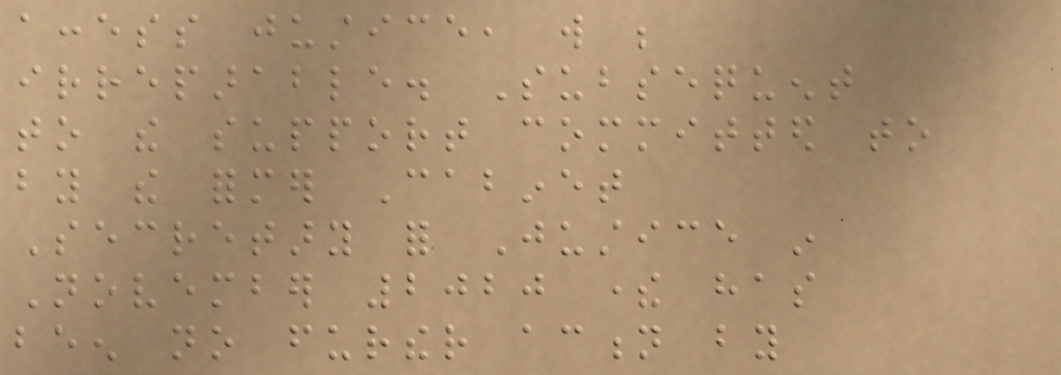access justice, will be
irreparable. Subsequent
to the support committed to
by the former Cabinet
Secretary for Justice in
November 2020 there has
been no further action by
